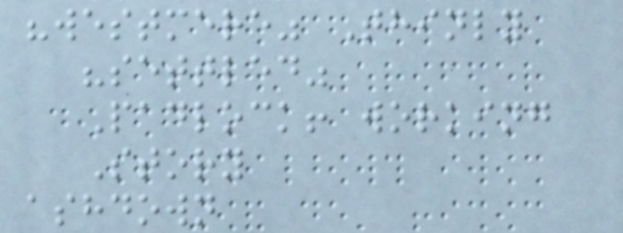"westmere" Thinly
"settled"
Padlock! working
Story
ashdown
